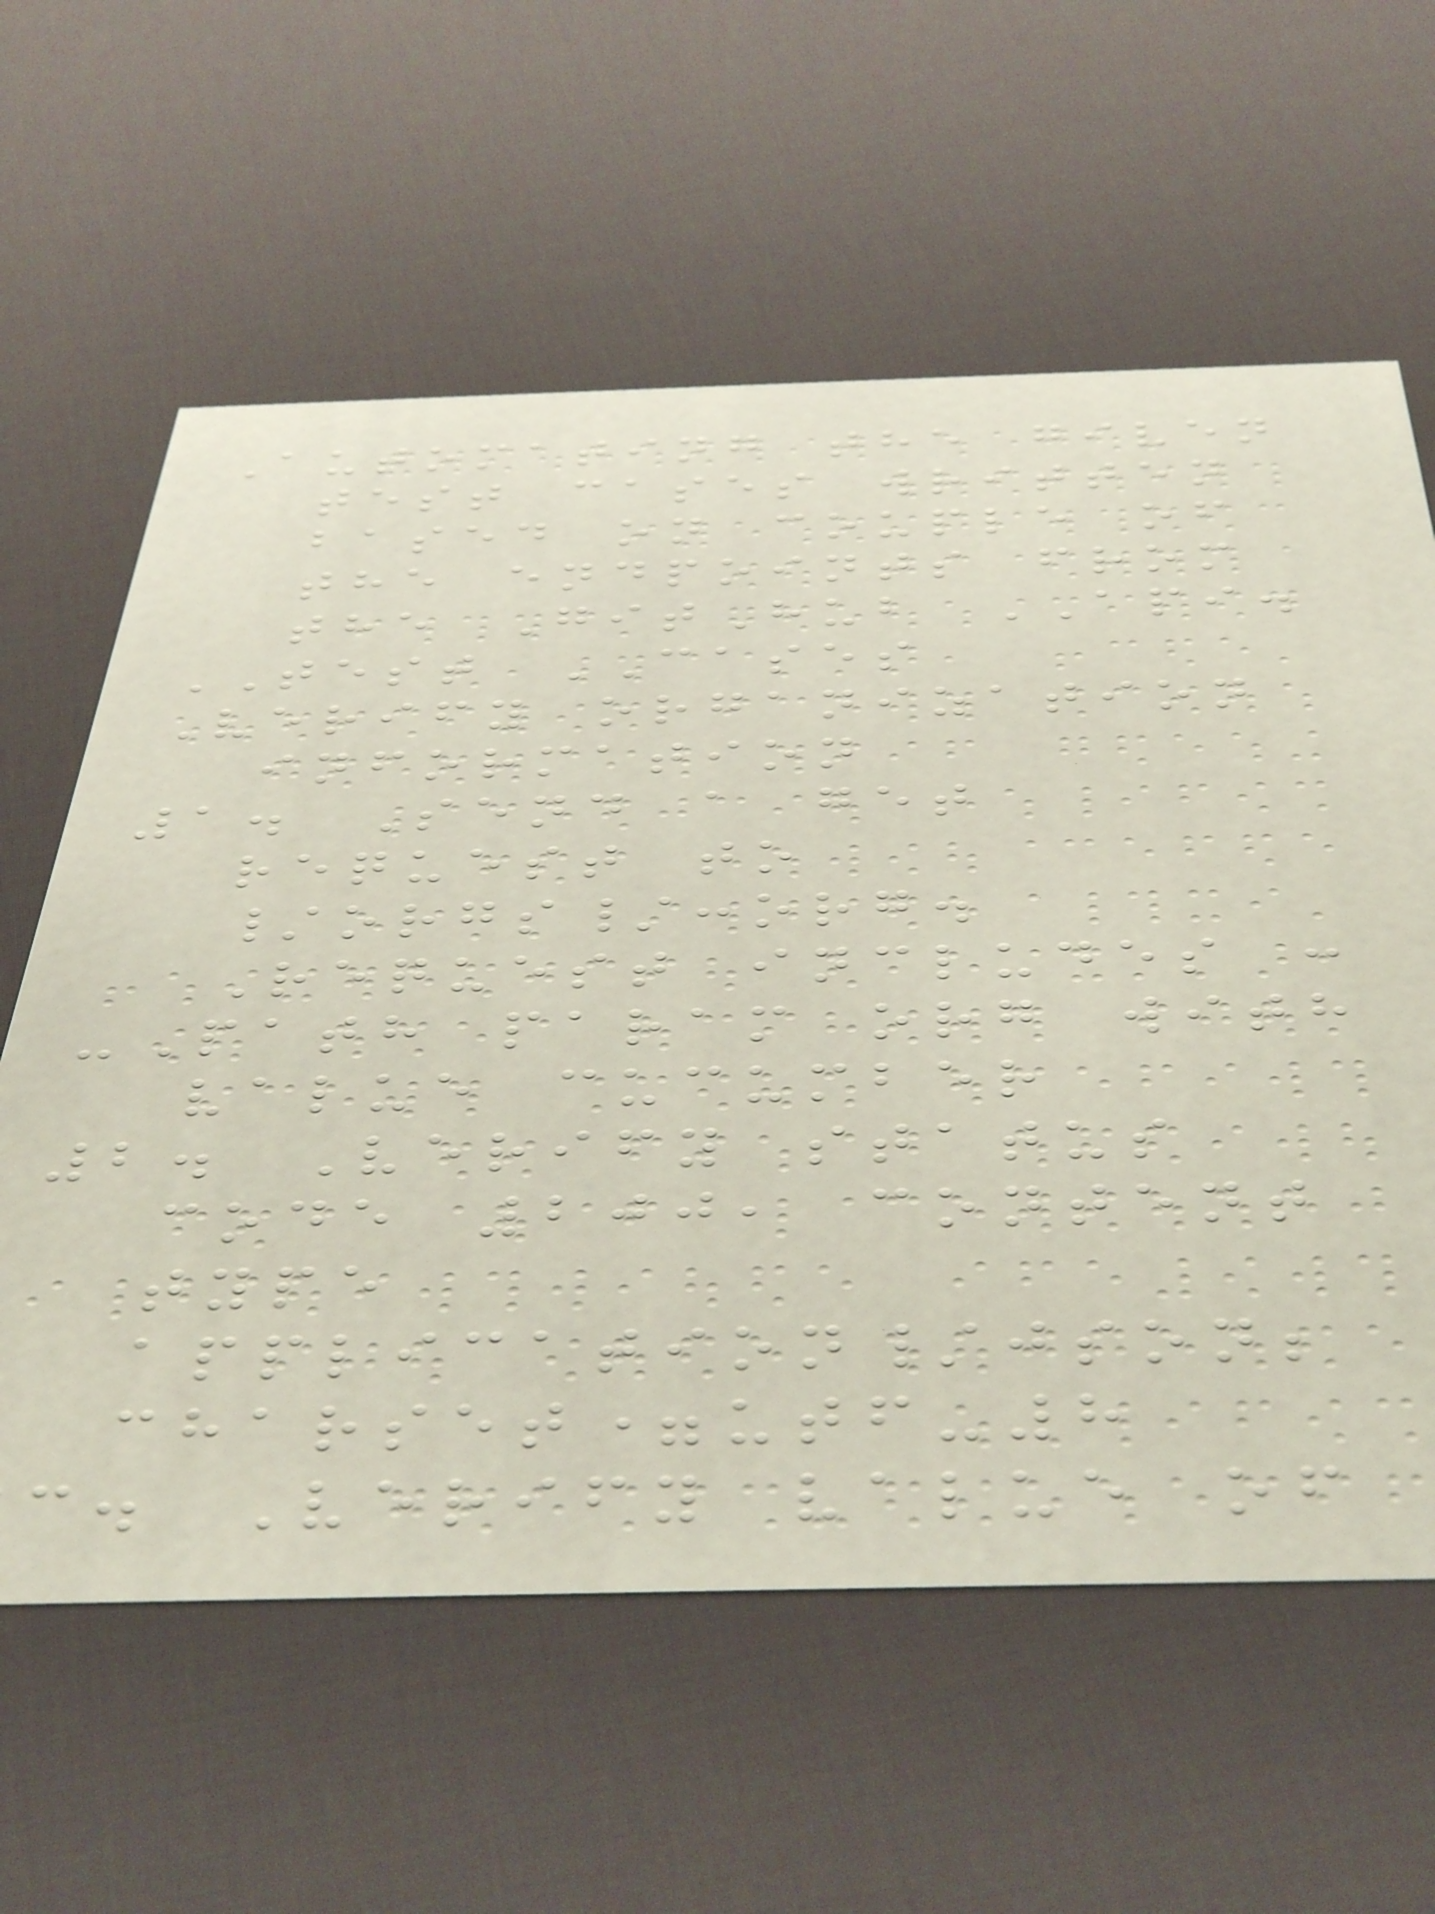Automating the given
test cases written
based on couple of
the endpoints from
the GitHub API.
TEST CASES
Verify organization
information
1. Send a get
request to
/orgs/:org.
Request includes :
-Path param org with
value cucumber
2. Verify status
code 200, content
type
application/json;
charset=utf-8
c. Verify value of
